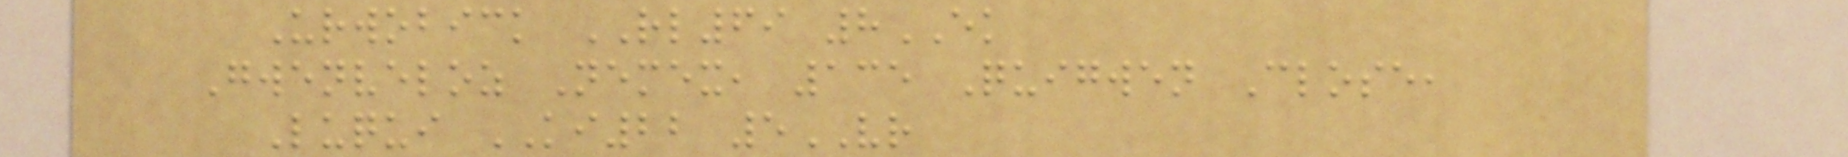Urwobick RL69 8EK
Gwenveloz Nemex, 135 Quigwen Close,
Luqui KI22 5VR
